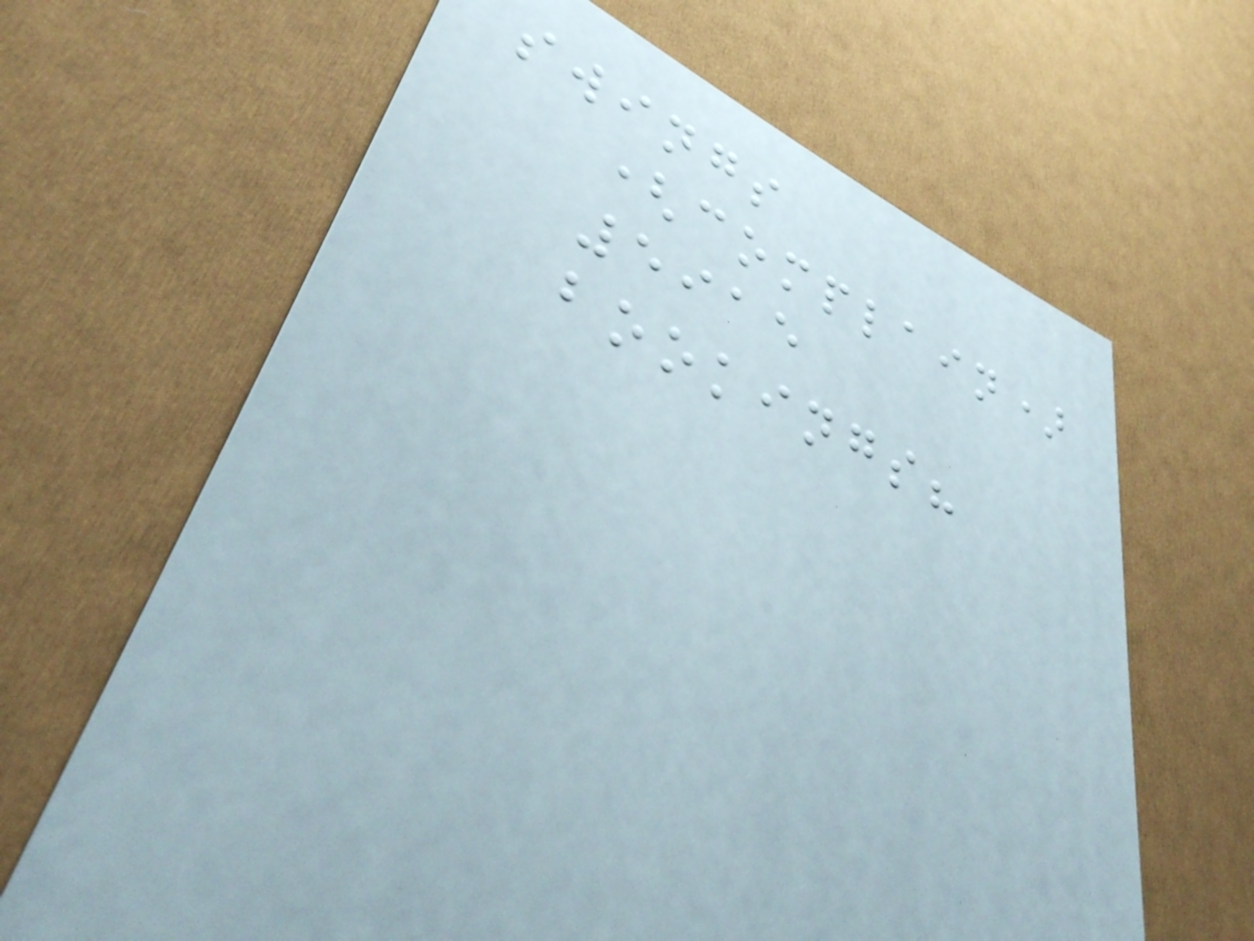swings
(complain)
5915
bookings?
